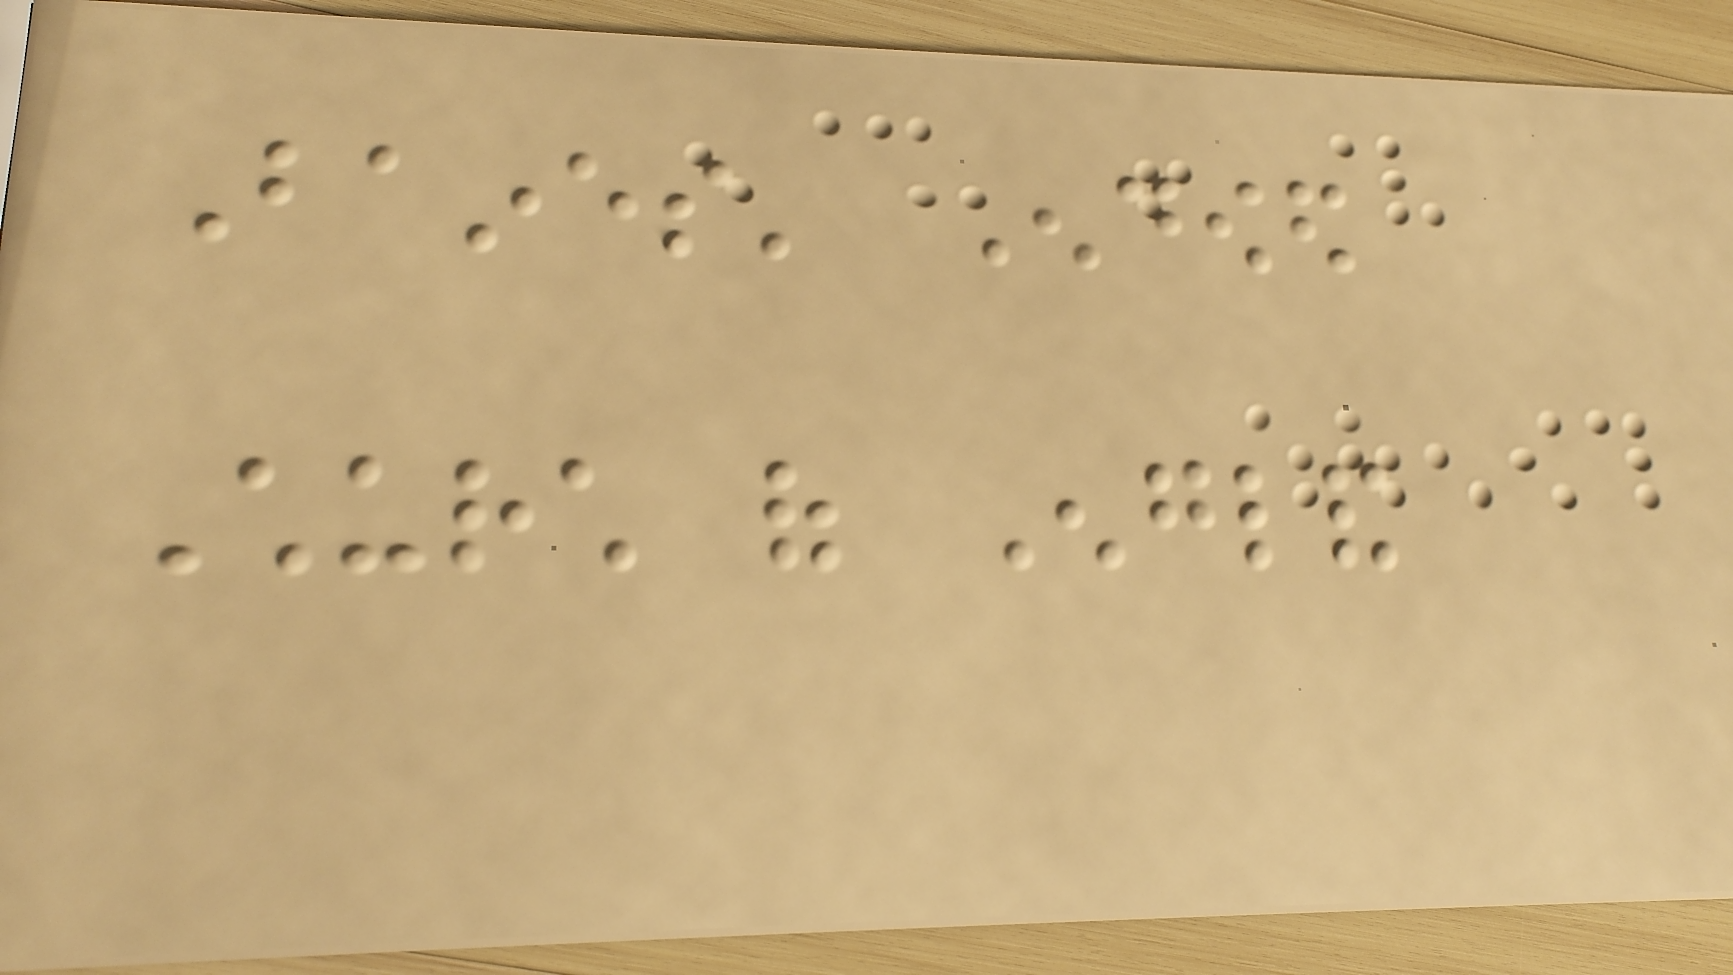Baines' Endowed
Church of England
